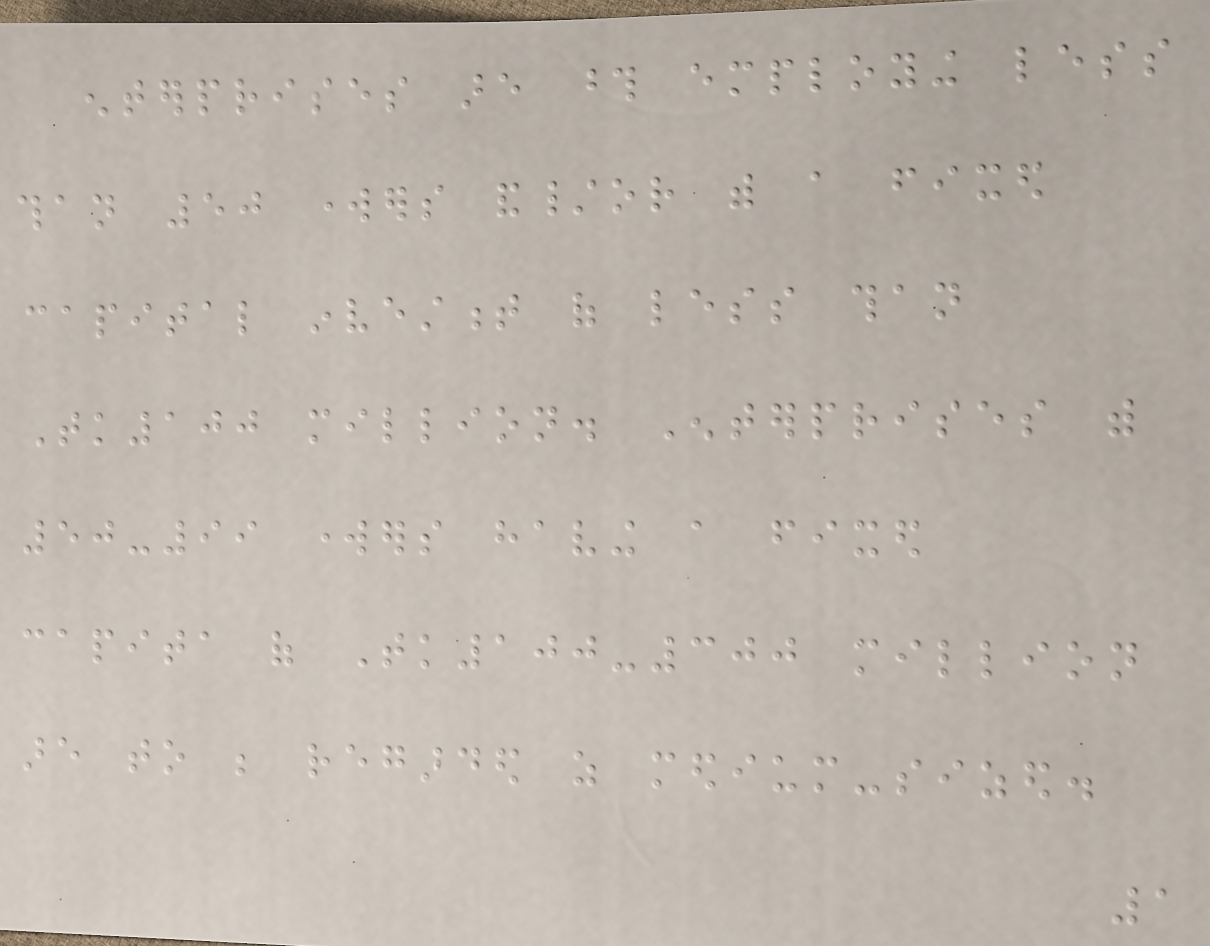enterprises are those employing less
than 50 workers and/or with a fixed
capital investment of less than
Tk100 million. Enterprises with
50-99 workers having a fixed
capita of Tk100-300 million
are to be regarded as medium-sized.
1
